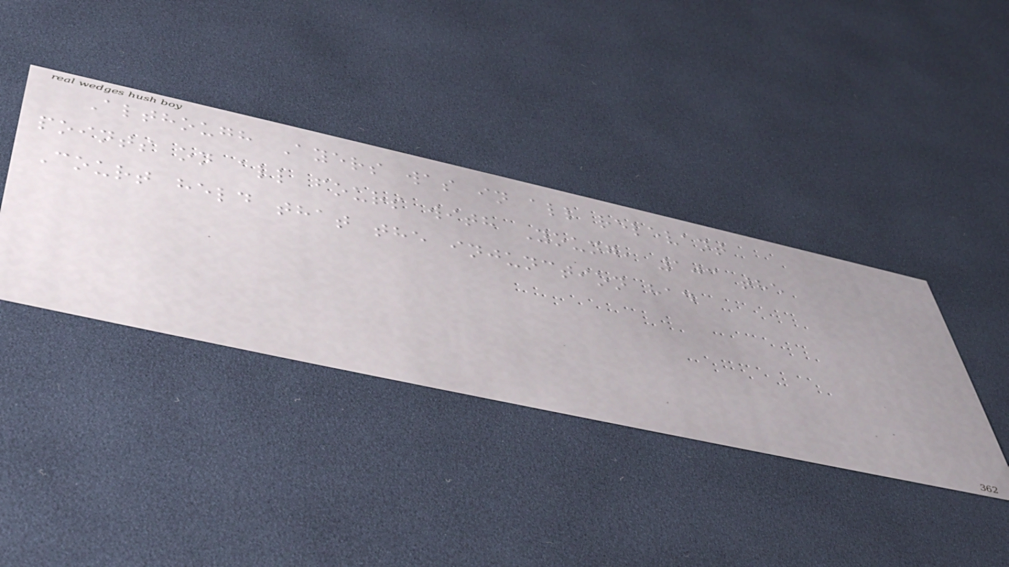Although Ayers was in all relevant
points on all fours with Young, 103 the
Court held that the injunction had
